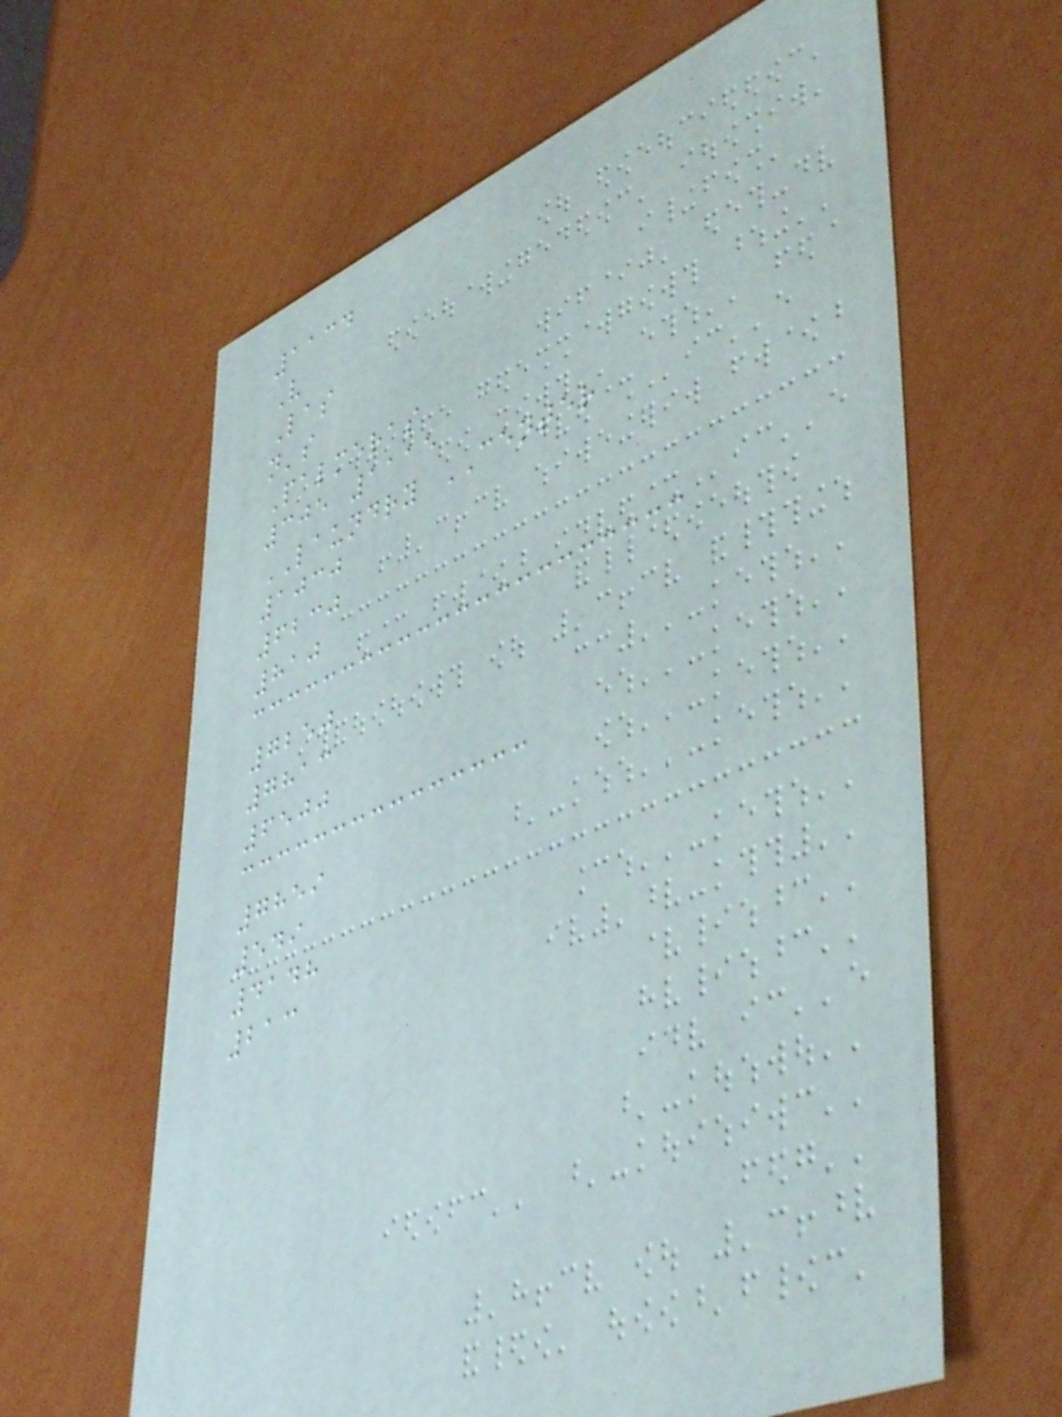1134
V
Las
n's
Palmeras
305 1115
LAUNDRY CENTER
1030
6230
810
7250
7813
6500
7859
549
4148
213
